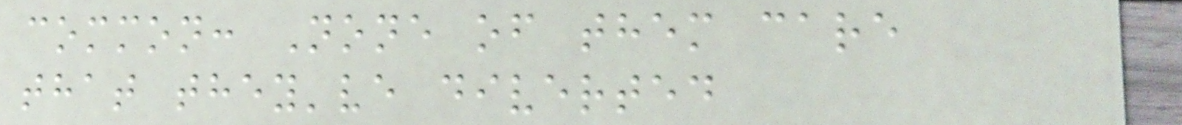common: None of them care
that they've diverted
